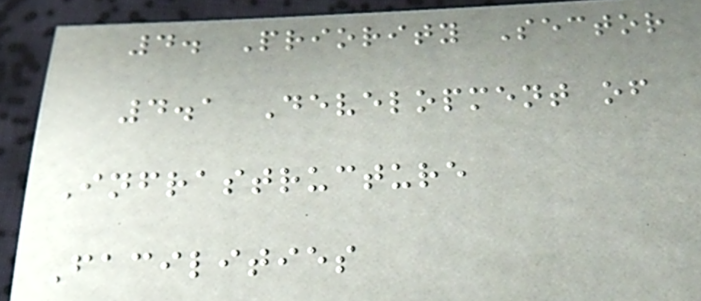4. Priority Sector
4.1 Development of
Infrastructure
Facilities
